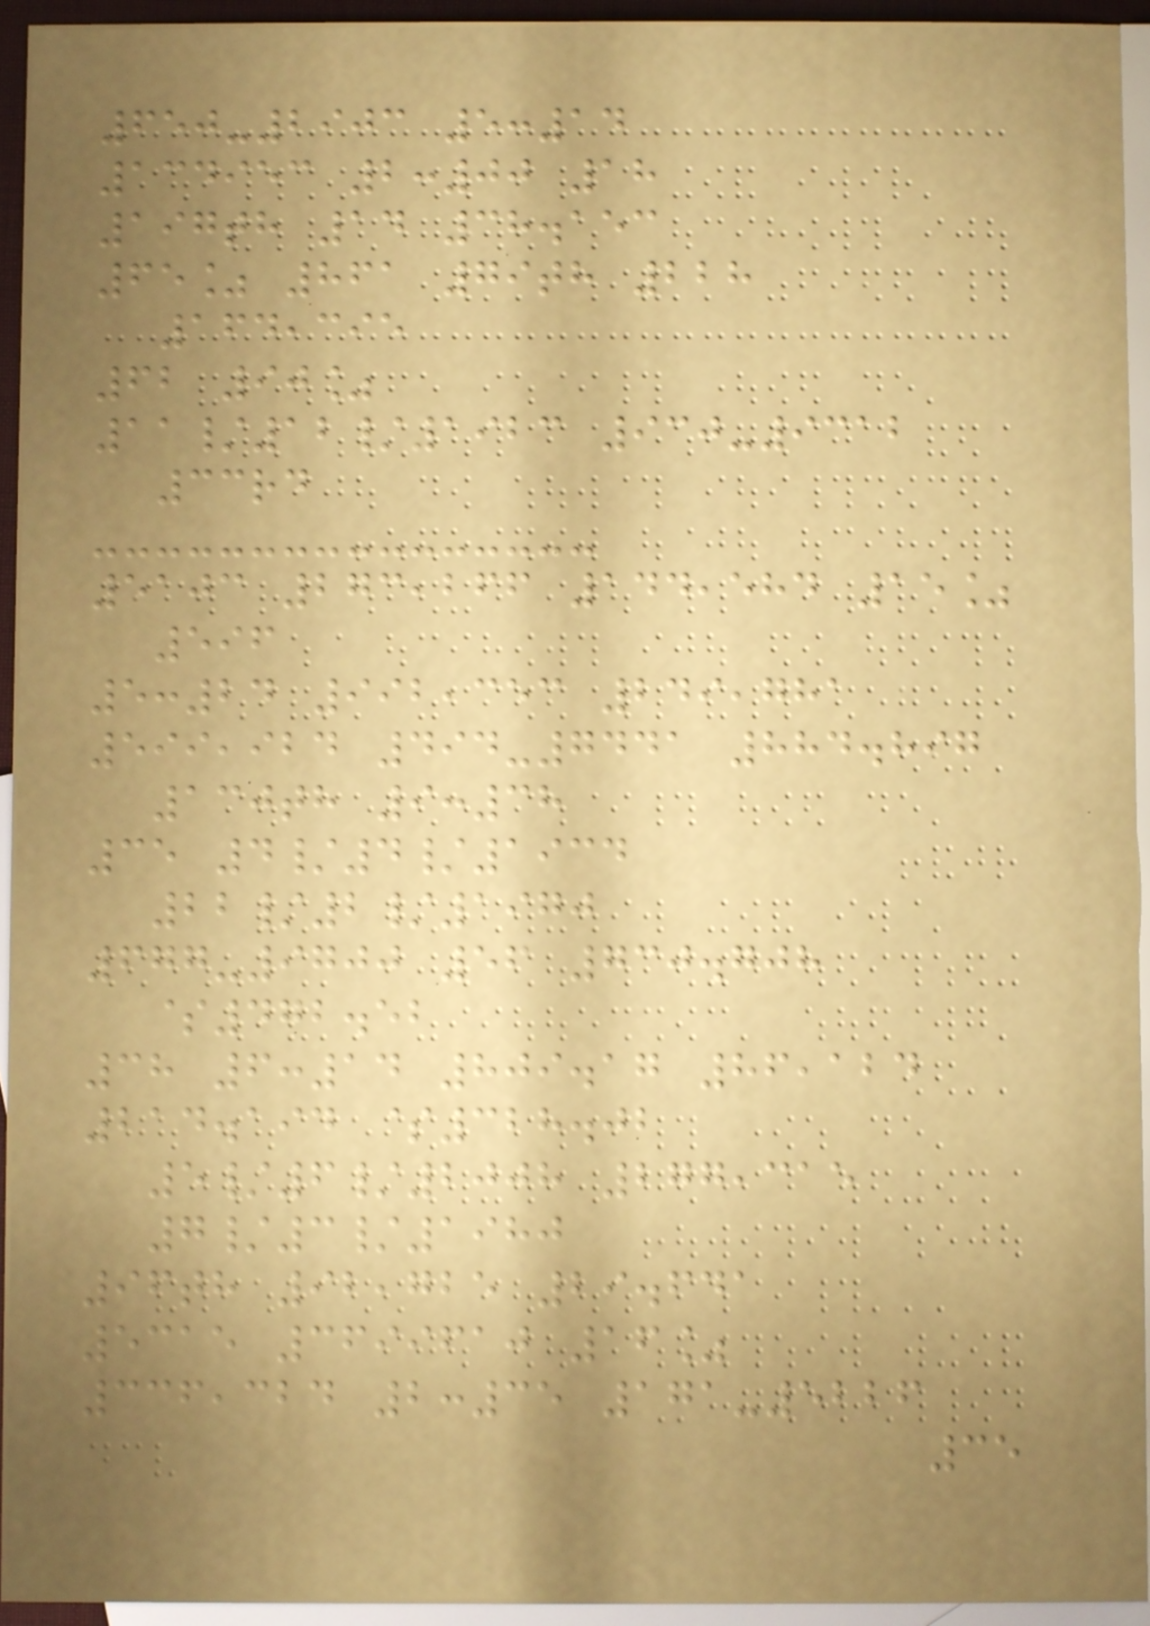650-2903 5:14
134953 2:00 18
197th 14 38.153
65% 861 79th 228
164,395
62 90%
11/12/1923 930-9312
33rd
5103 273,266 144,584 15%
596
5:24 992,353 249,781
599,924 494-7441 884.897
130th 9:38
35 4/4/1934
22/2/1970
677-9700 56 730.708
$472.52
38 6:14 809.17 86,124
214.194 $328.02
5/6/2008 277,315
7/3/1980
96th 92,725 29.641
5315 3699610 16%
336,324 2:35 171-5226
35
